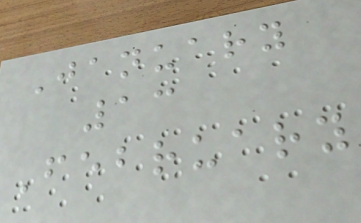January
13
February
